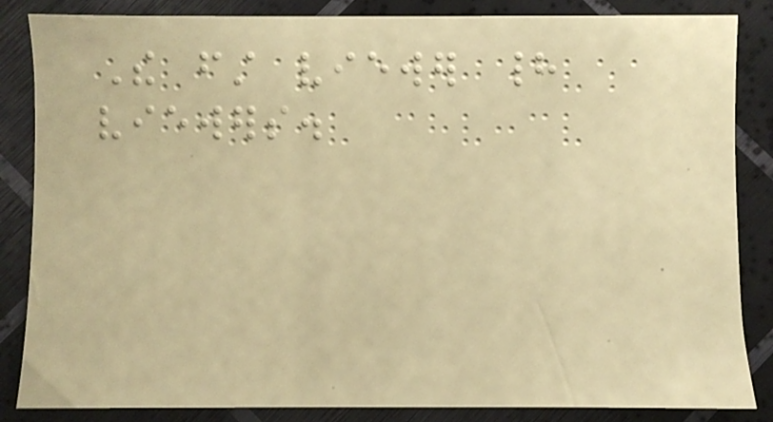The first viewer had
viewers.
